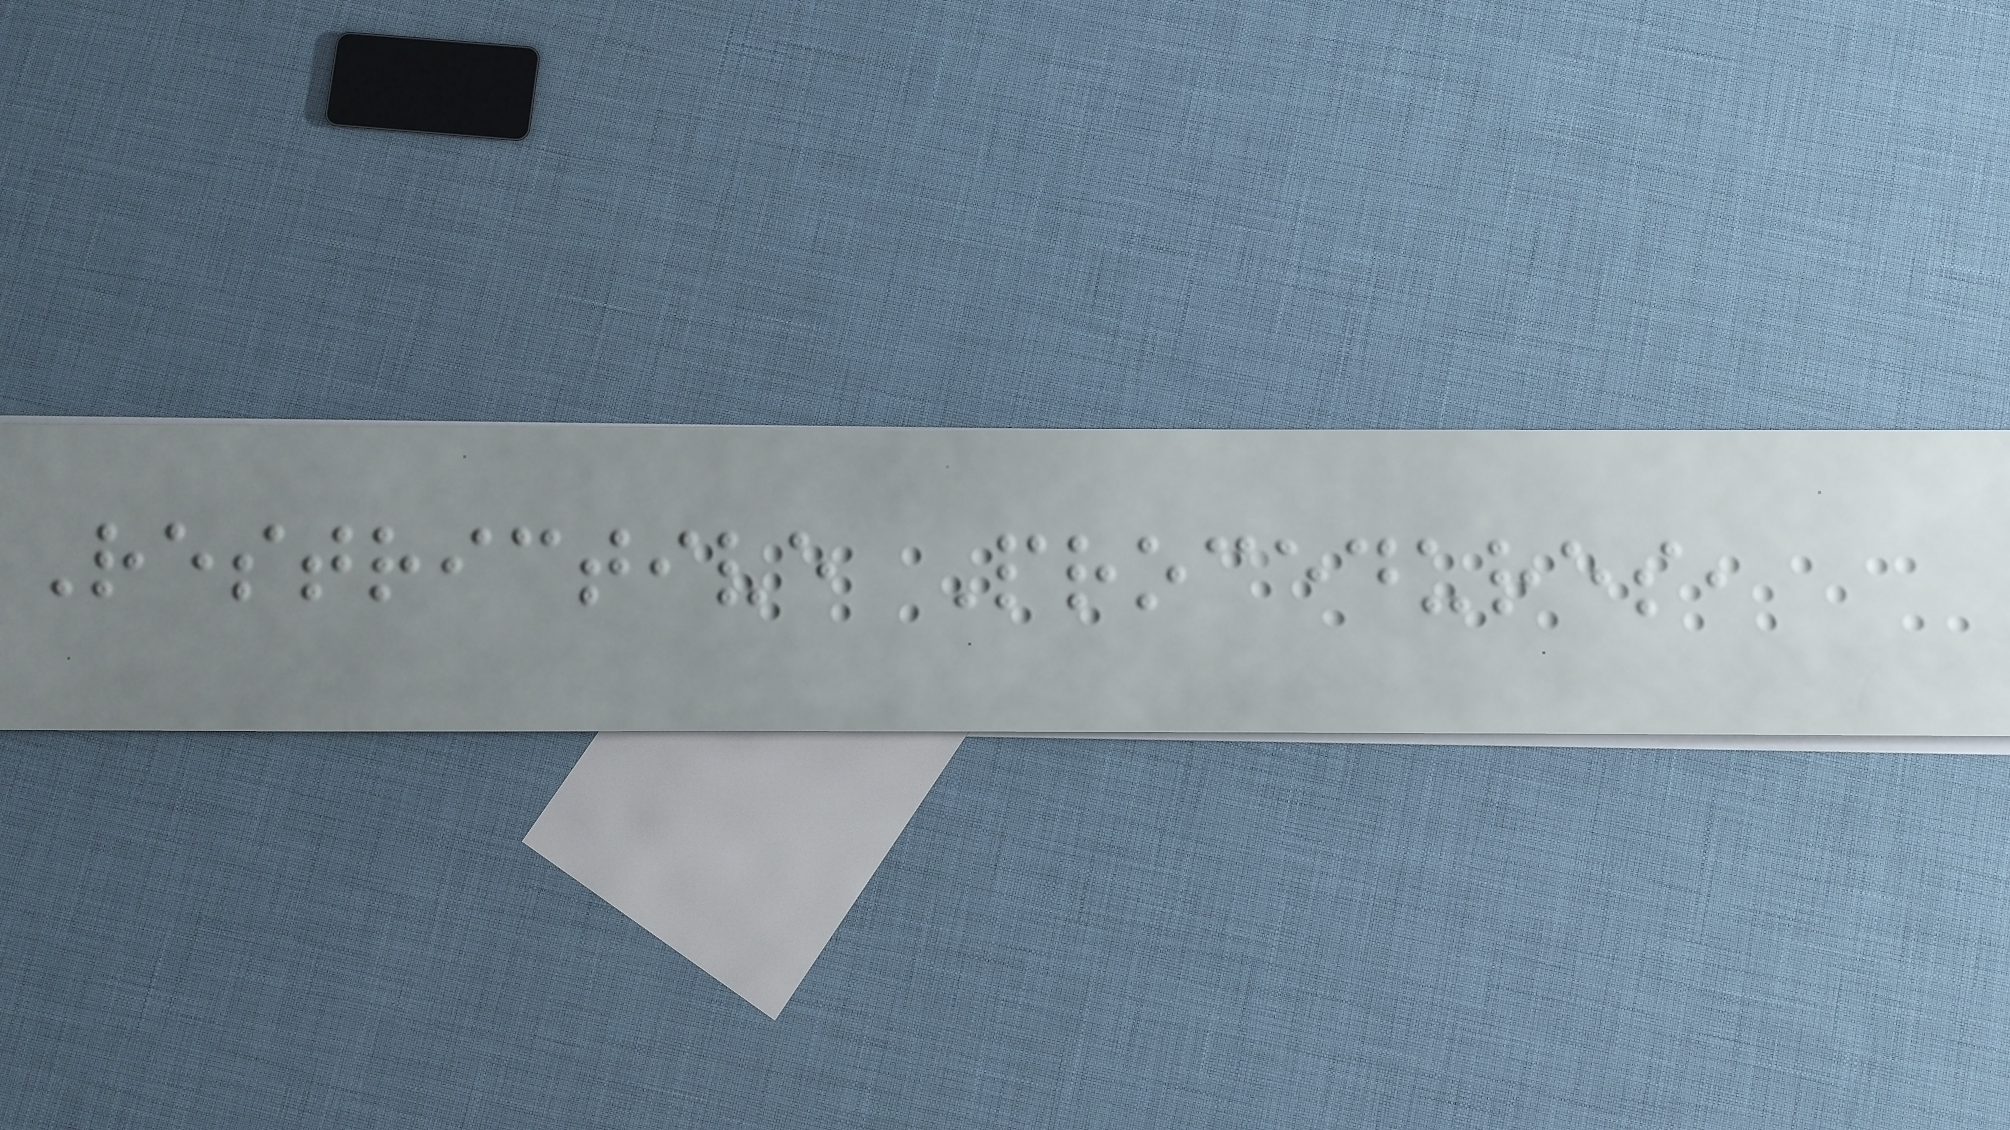Restrictive Procedures,
